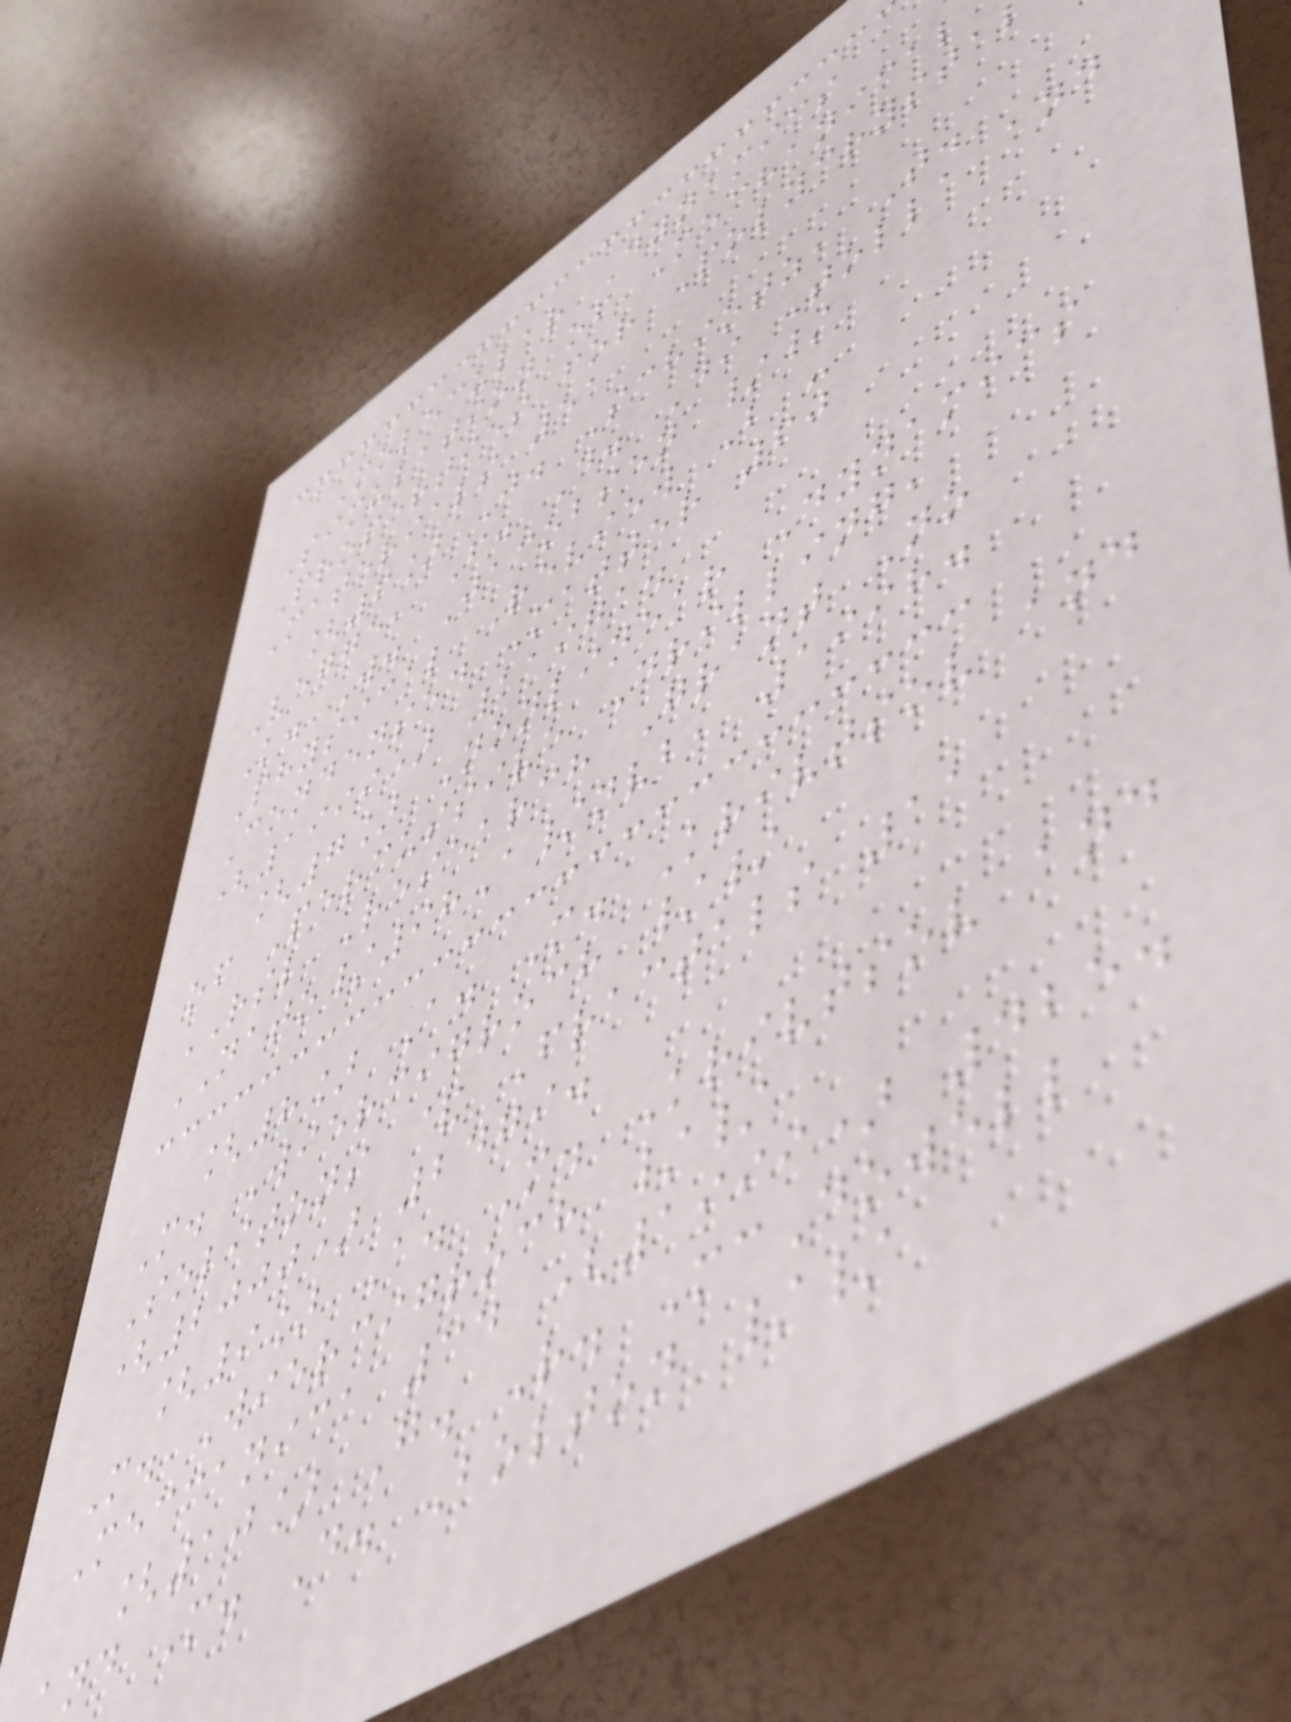Molecular Dynamics
Simulation of Mechanical
Properties for Polycrysta
Materials 51
[6] J. Schiotz, T.
Vegge, F. D. Di Tolla and
K. W. Jacobsen //
Physical Review B -
Condensed Matter 60
(1999) 11971.
[7] Nonlinear Dynamics
of Percussive Drilling,
RSL Research Grant No
NATO/98A/nvb, 1998.
[8] A. M. Krivtsov and
M. Wiercigroch //
Solitons & Fractals 11
(2000) 2479.
[9] A. M. Krivtsov and
M. Wiercigroch //
Meccanica 34 (1999) 425.
[10] G. R. McDowell
nd M. D. Bolton //
